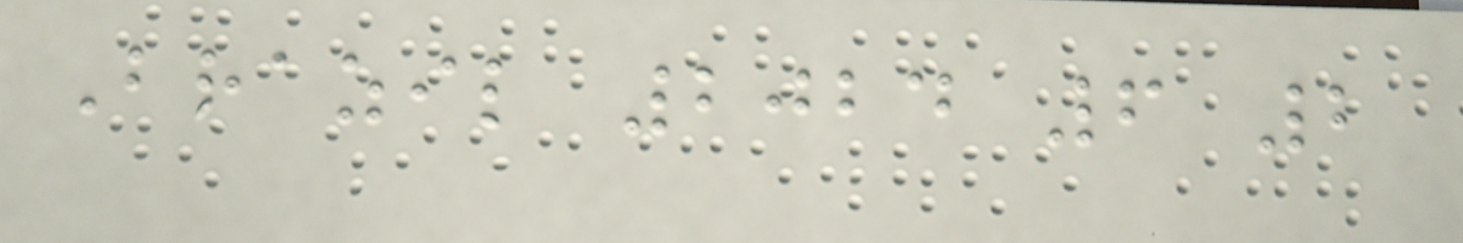Brazil 2024 6 2
